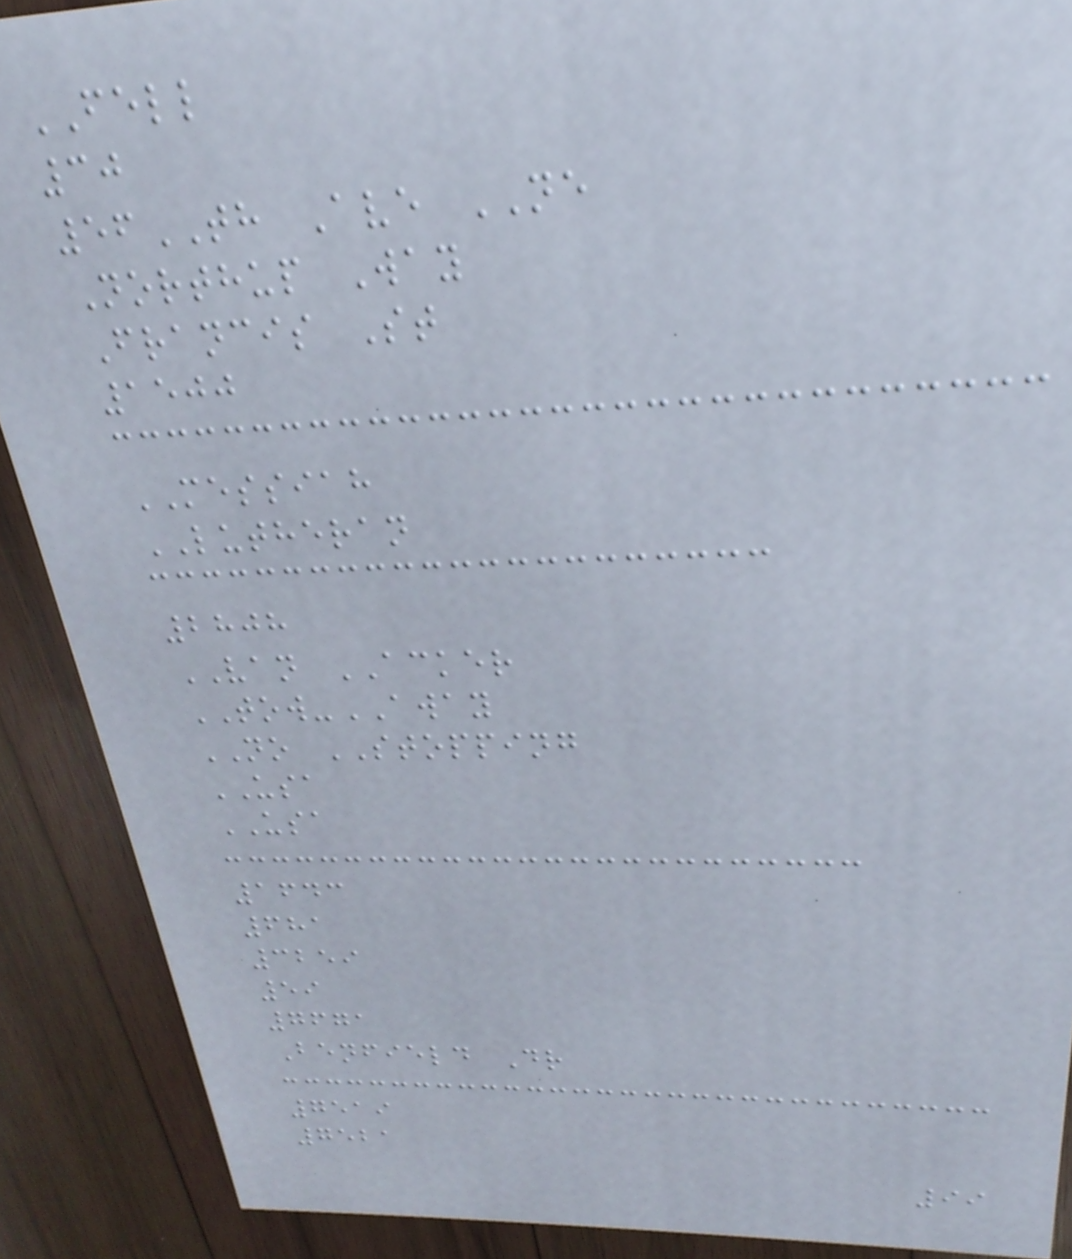FELL
30
56TH Ave NE
Northup Way
Francis St
1500
MESSIAH
LUTHERAN
2808
VAN ACKER
TOW-AWAY
NO STOPPING
USA
USA
1643
681
3259
59
7671
Benfield Dr
7519
7521
99
